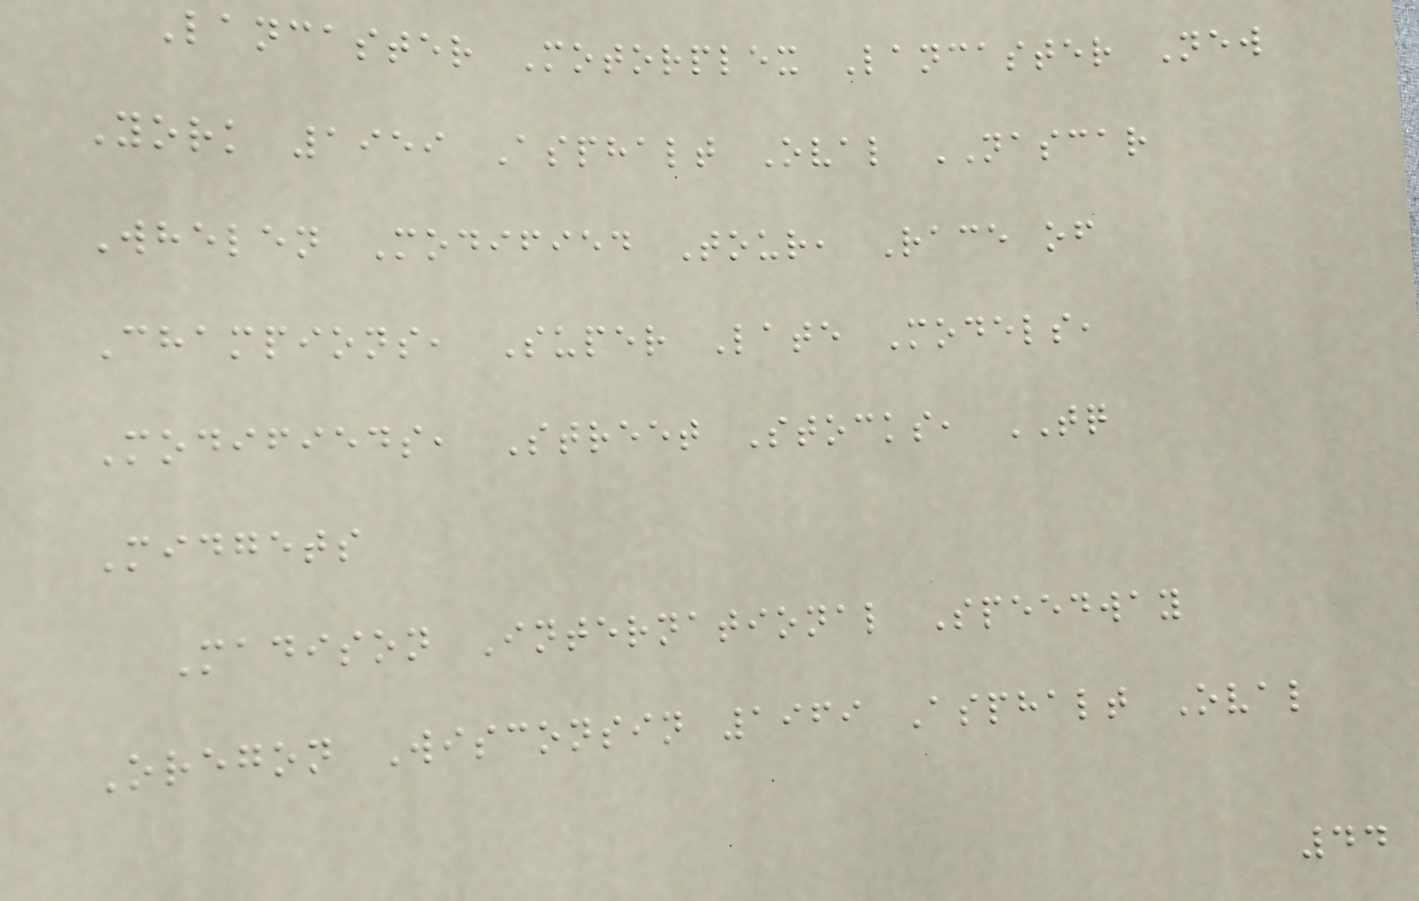Lancaster Motorplex Lancaster New
York 1959 Asphalt Oval NASCAR
Whelen Modified Tour, Race of
Champions, Super Late Models,
Modifieds, Street Stocks, TQ
Midgets
Madison International Speedway
Oregon Wisconsin 1969 Asphalt Oval
44
